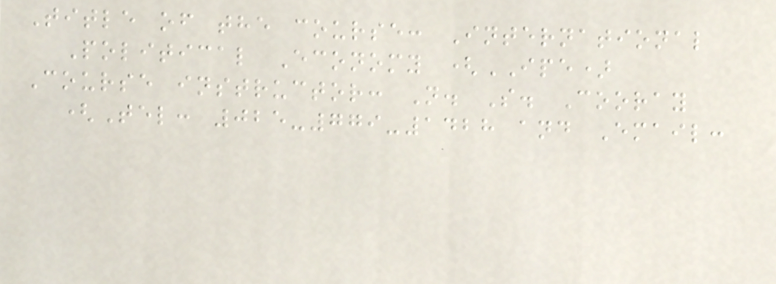Title of the course: International
Political Economy (IPE)
Course instructor: N. S. Cooray
(Tel: 025-779-1428 and Email:
